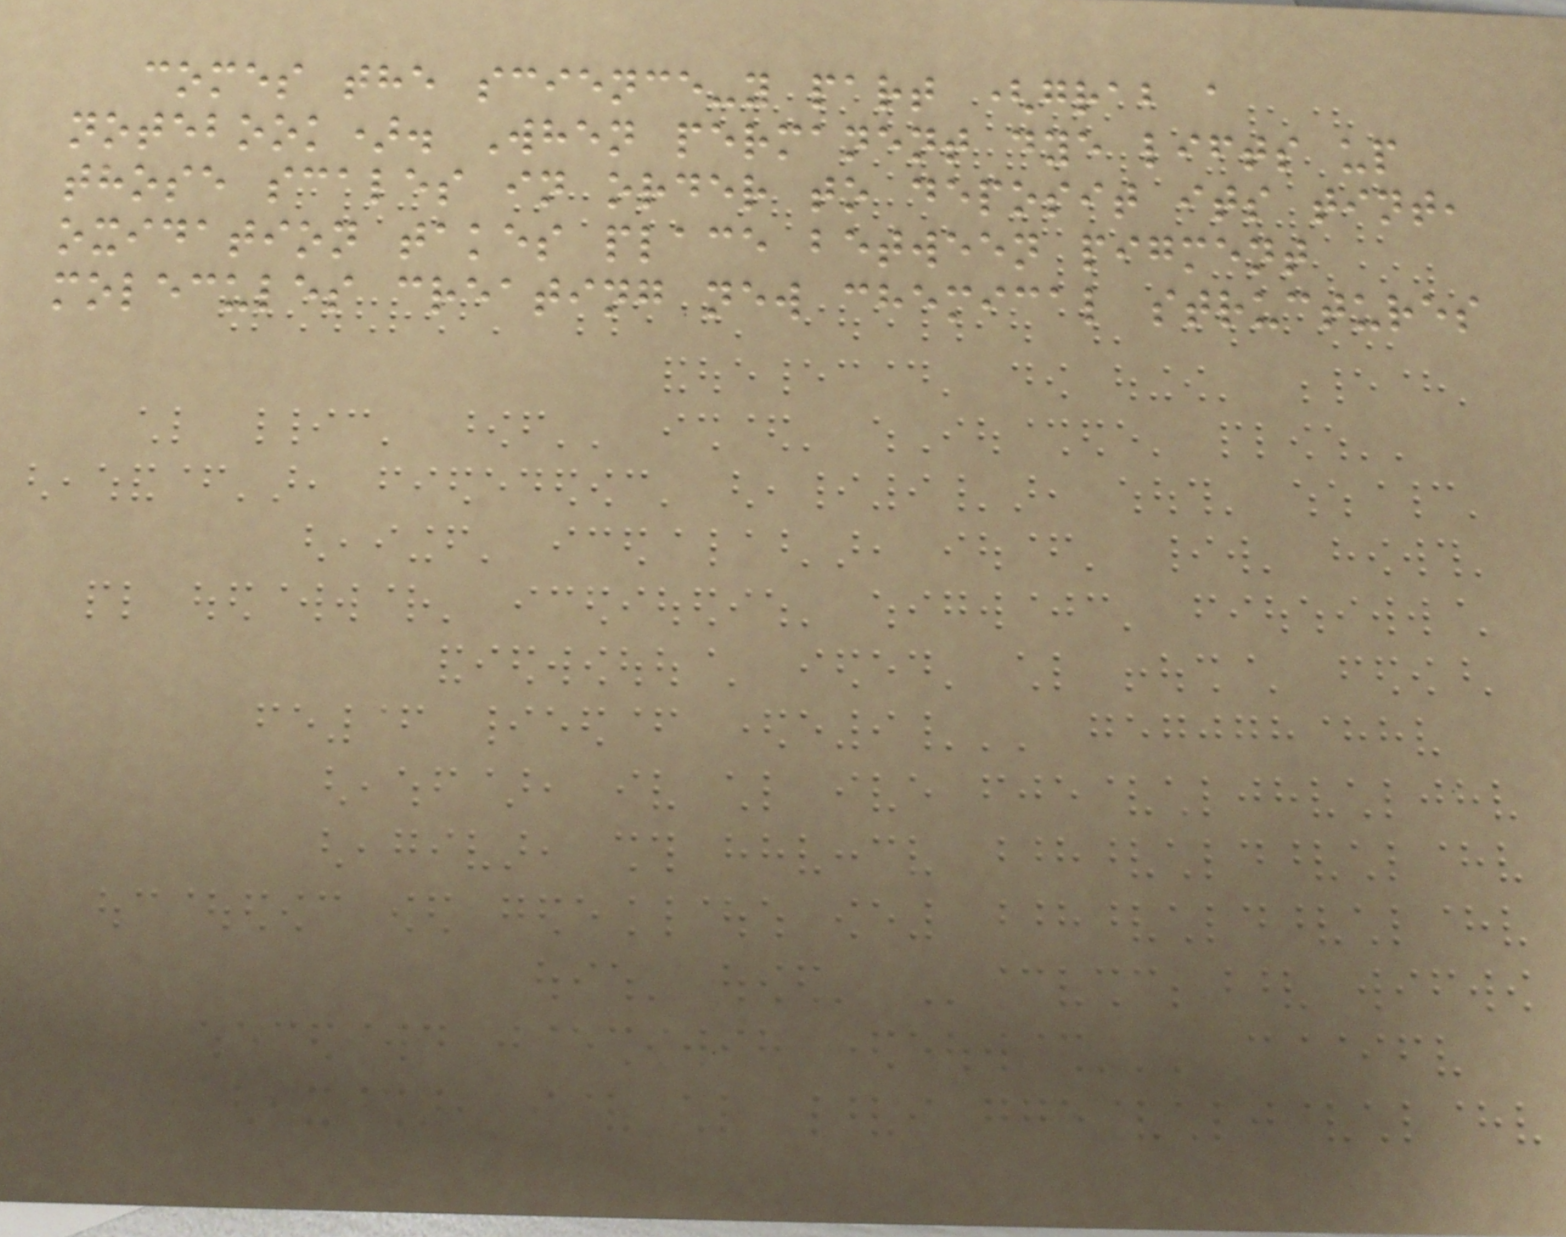comes the science-y part (grab a
notebook). When permanent dye lifts up
those scales in order to deposit its tint,
oxidation takes place between pigment
molecules creating new chemical structures
